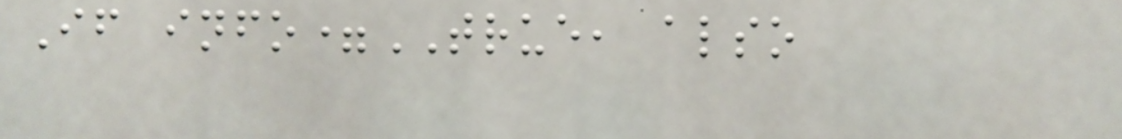If info=TRUE, also
